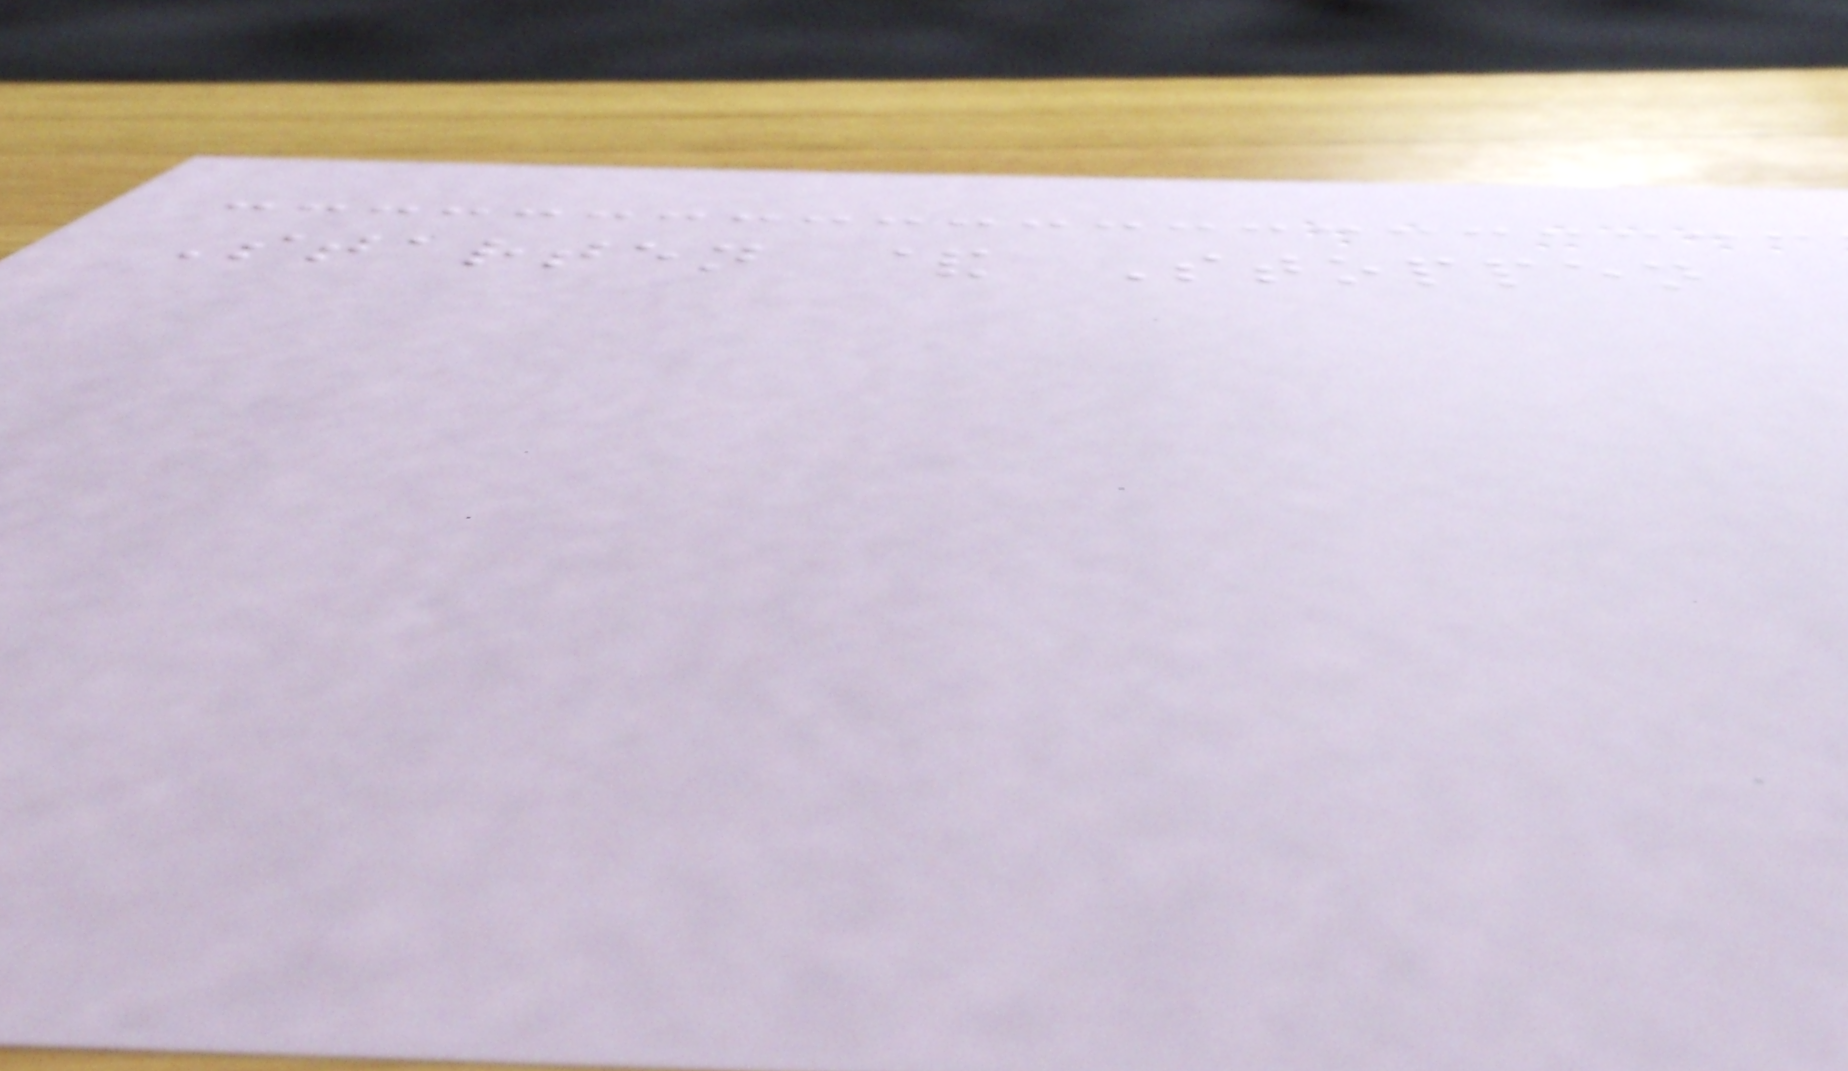Starten & Stoppen
